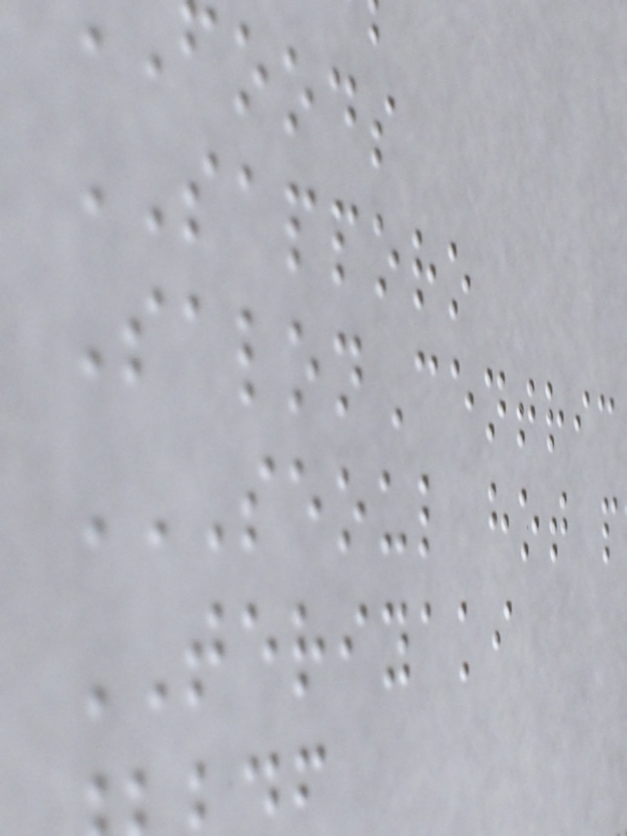oods
SAPPORO
SalonCentric
TERIYAKI
